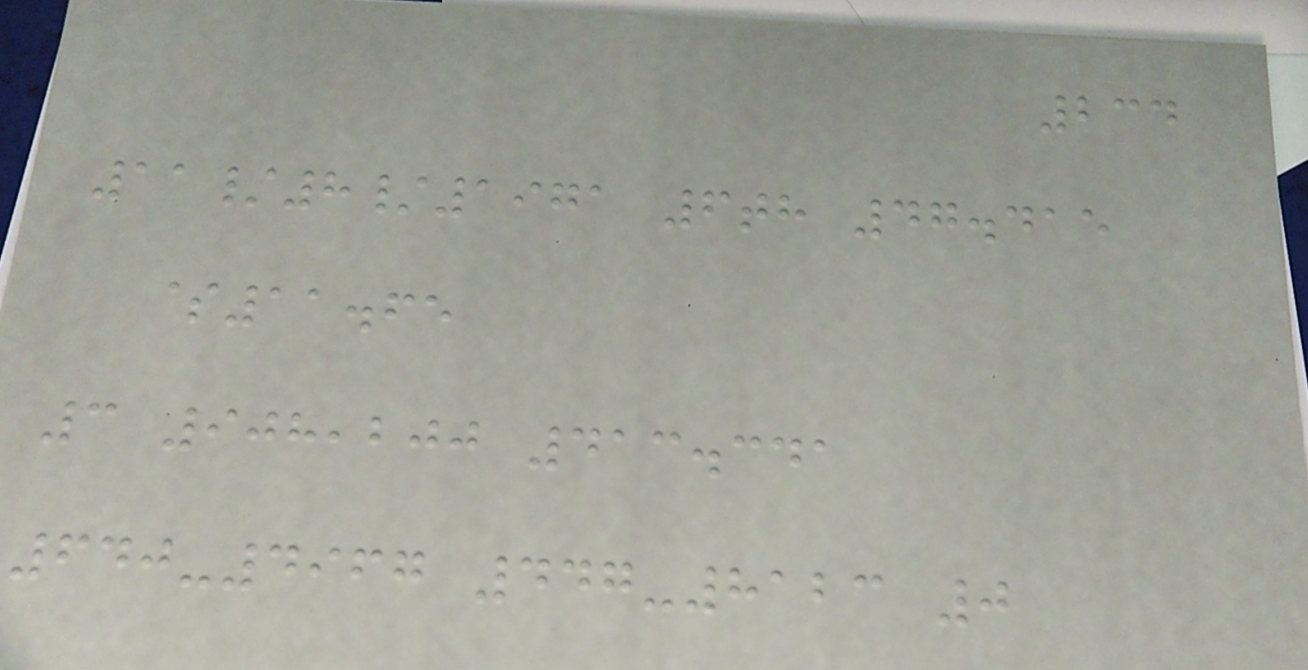234
11/8/1971 6th 47.415
$11.65
3 908,200 413.341
640-4967 447-8123 0
